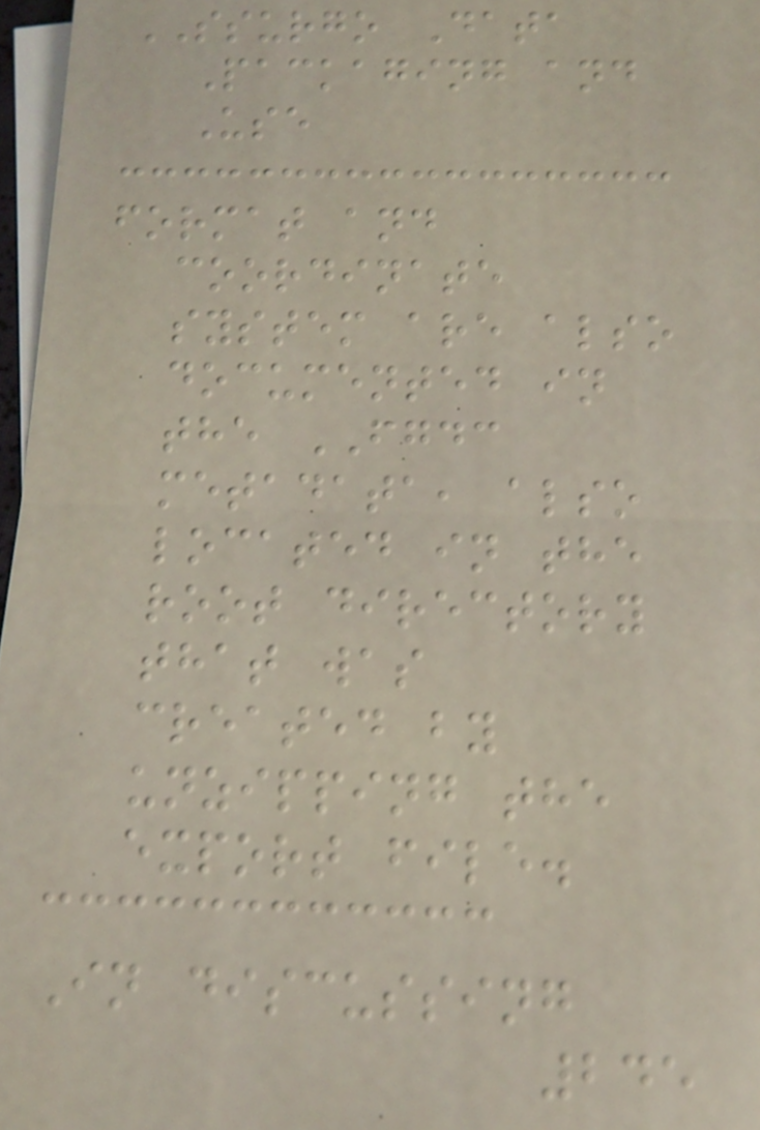SSURGO Data
Packaging and
Use
format and
coordinate
system are also
documented in
the FGDC
metadata, also
located in the
root directory
that was
created by
unzipping the
export file.
In discussing
245
